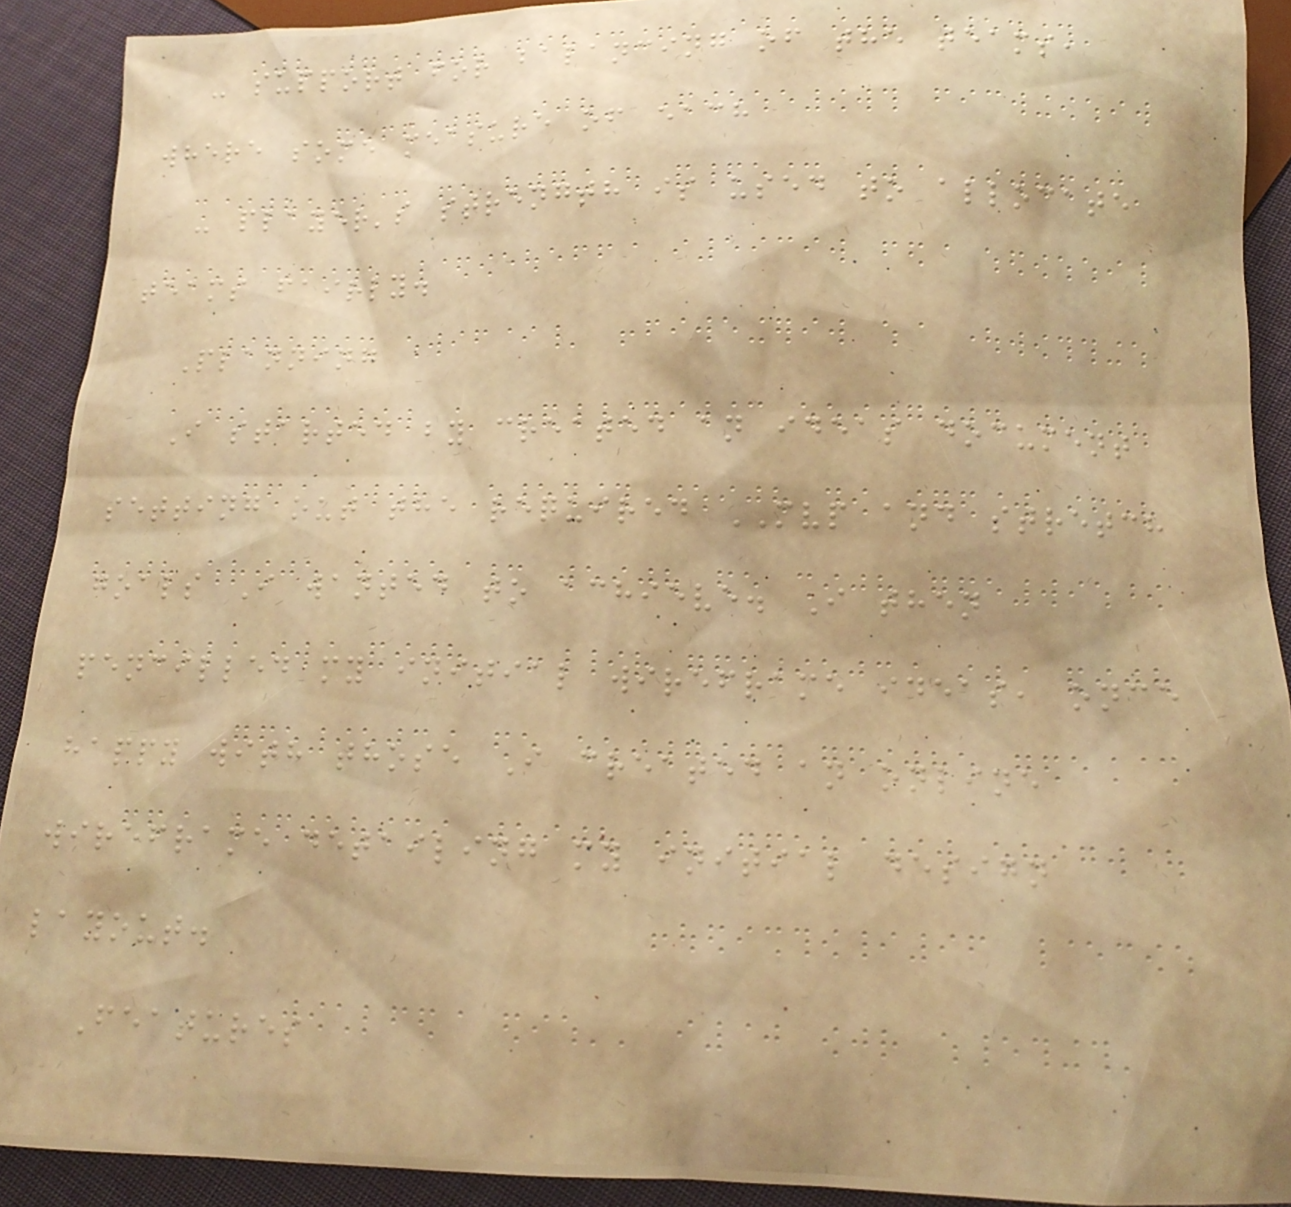- support for balancing of the teams,
where some measure of each
- player's strength is used to allocate
teams fairly.
Planning
I started by created an ideas document
setting out the required MVP and stretch
goals I wanted to achieve. I then
pencilled my initial wireframe ideas, once
happy with those I created an online
wireframe detailing my initial design
layout.
Features
